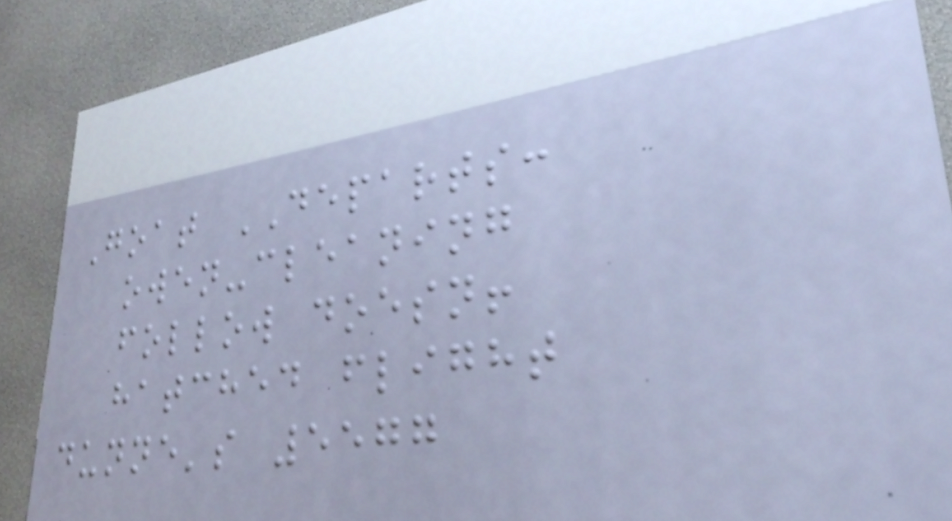Goat DEPARTS:
owen-cleaning
follow doesn!
hatched flight
dunne's 5577
